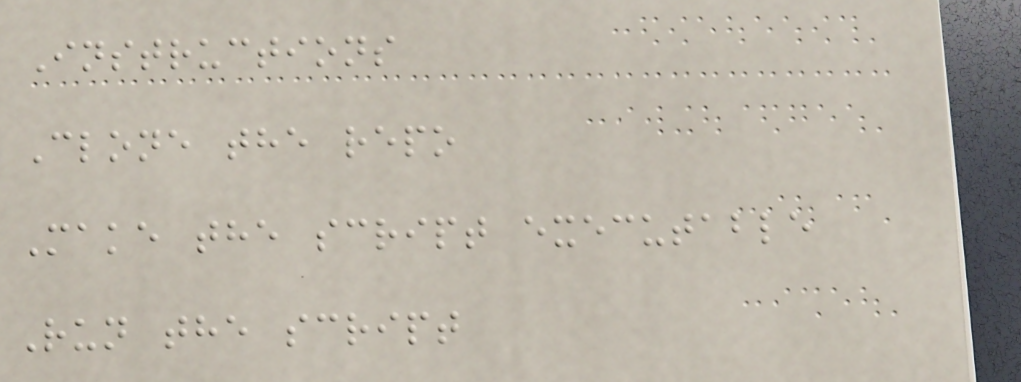Instructions
Clone the repo
Make the script executable
Run the script
